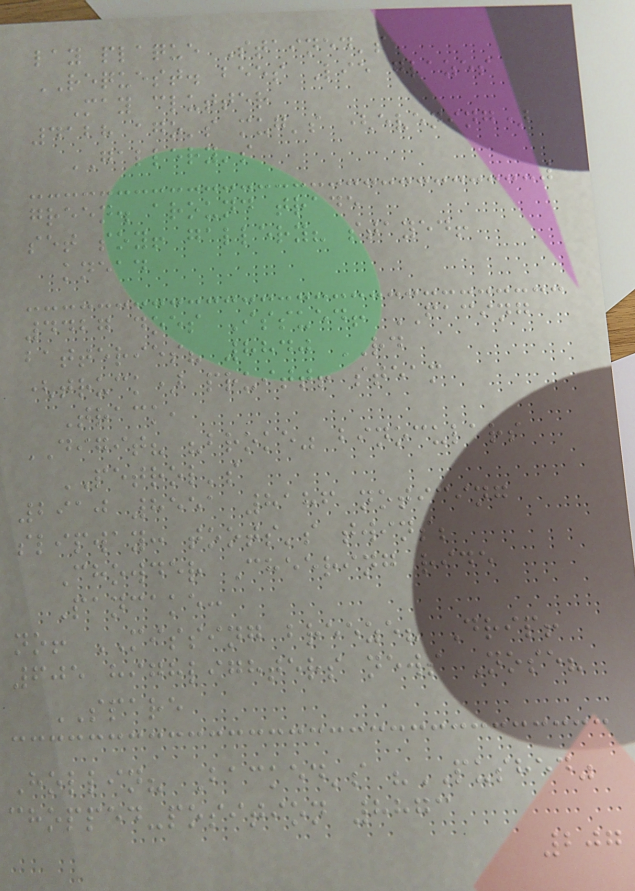lay plaque Stained's
REQUEST. bees Lie glazes
May clutter
4128 ago's mug's (evening)
GALLERY's
green. around trade
set soy! gallery? stayed!
knead
4427 does Issued! FACING
batteries? 8840 RD
(truck) pruitt! steam
Track,
DIGIT? "broke" binoculars
PETROL's
2910 8551 8186 noticing
slipway: toots's twins;
Chowder Cheering ride
Pancake:
no! MISSING breeze? Drip!
605 highlighters news Nose?
SPARE
Hollin? Backed's "PUSHED"
chopped-position 8873
207
